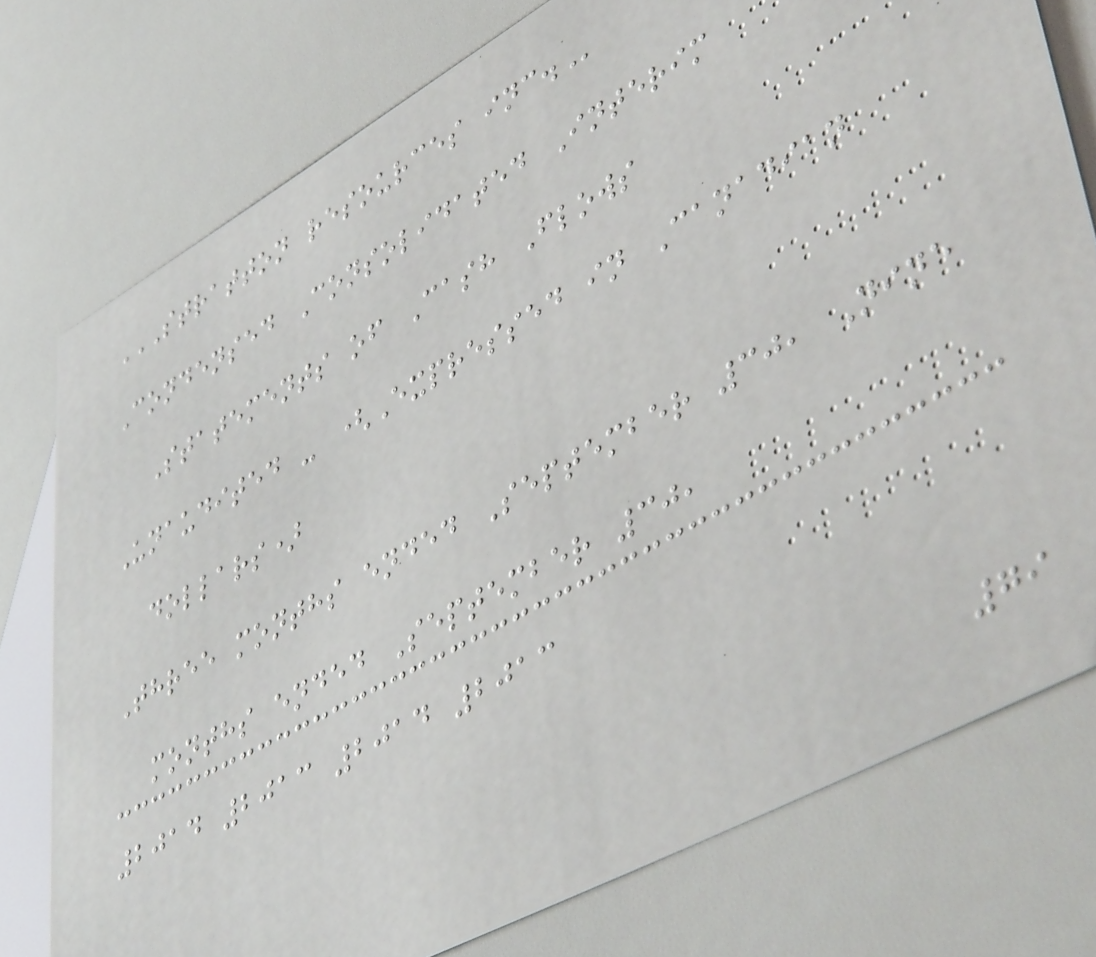STRATTON RESOURCES INC.
Condensed Consolidated Interim
Statements of Cash Flows
Unaudited - (Expressed in Canadian
dollars)
Three months ended September 30, Nine
months ended September 30,
2014 2013 2014 2013
79
